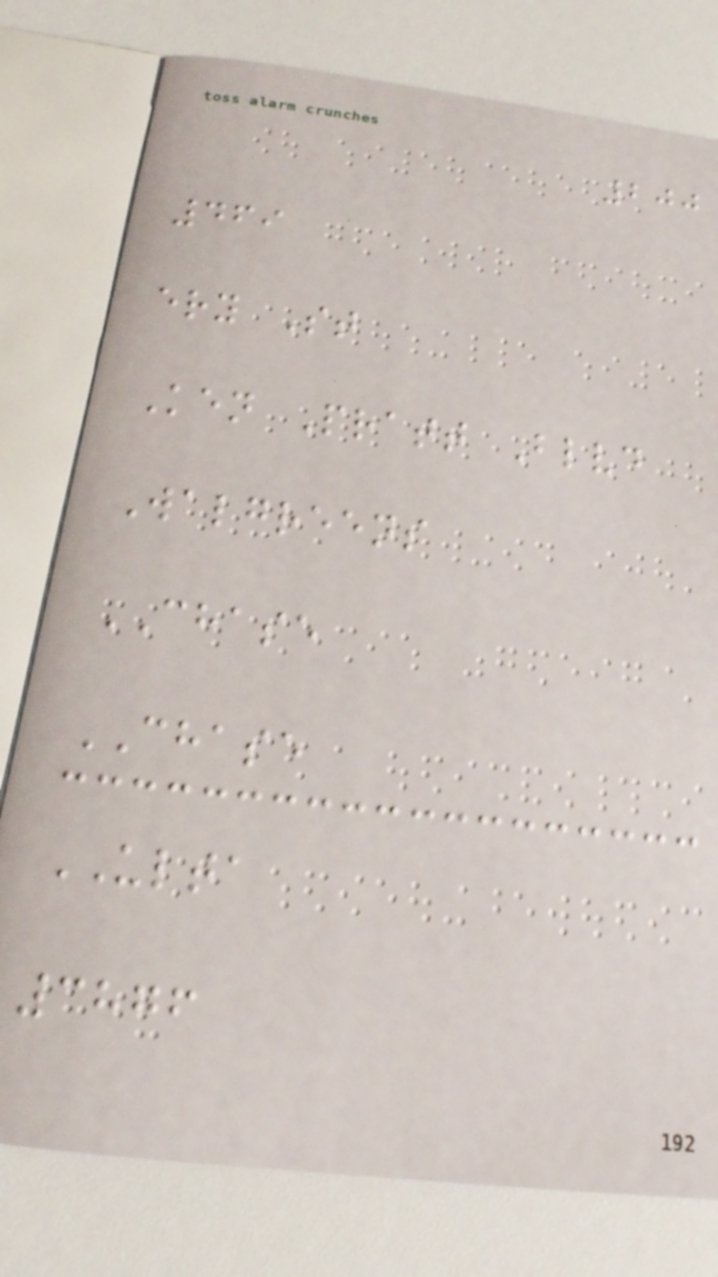200
469
ery St
Ken Pratt Blvd
Walgreens
CHASE
CHASE
ULTA
3876
